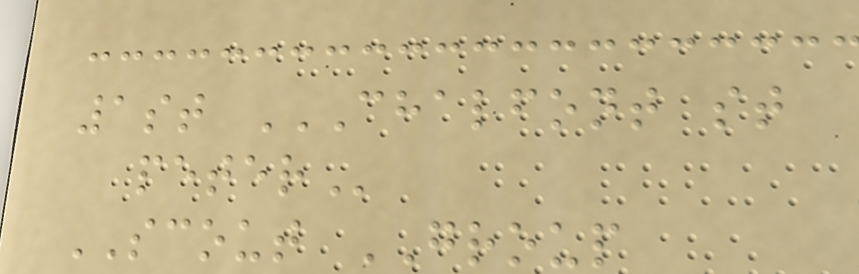1st CHALFONT ST
PETER
SCOUT GROUP
